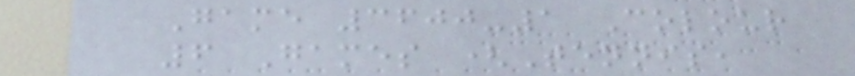Game 3600-1 Colour
6 Games (Tennis,
